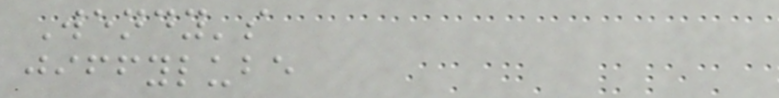Wendy's
jiffylube
